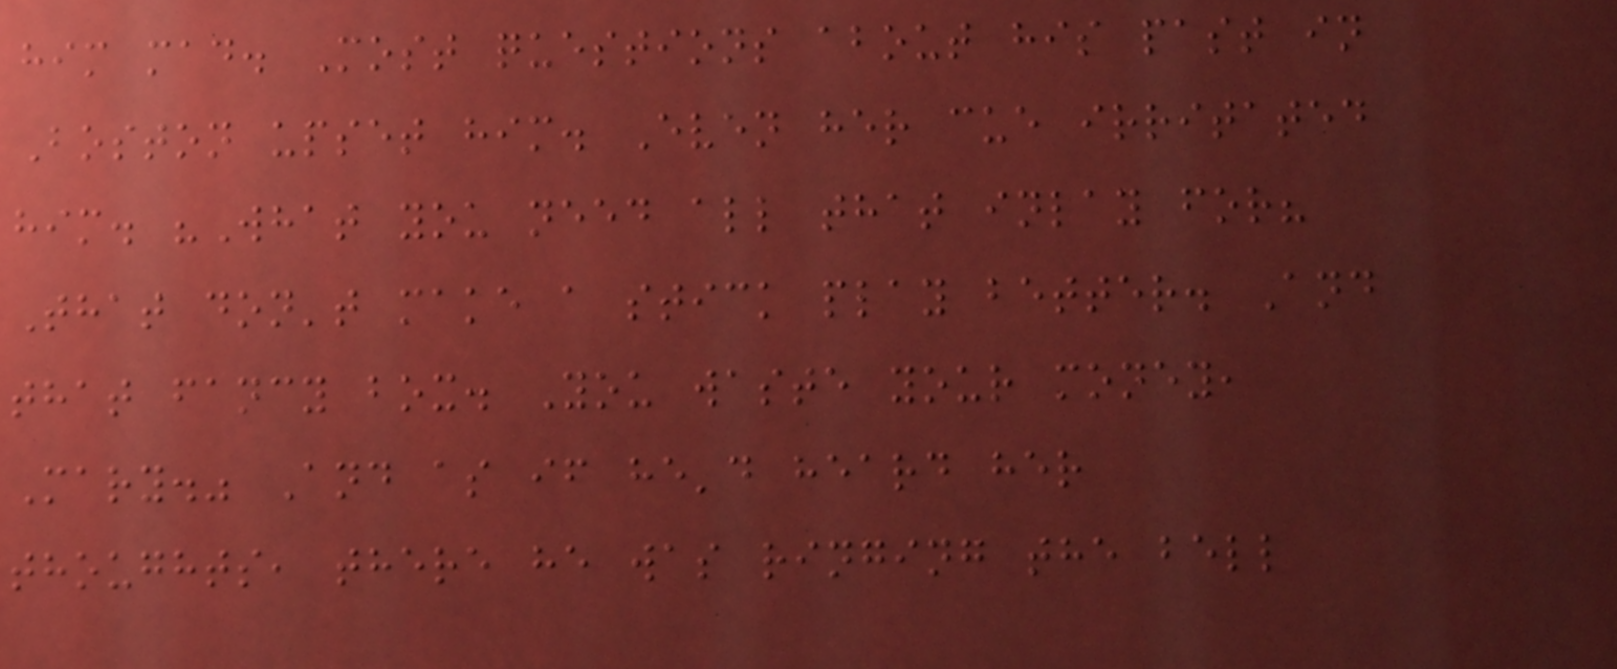him mad. Most questions about his past in
Boston upset him. Even her cue irritated
him. "What you need all that inlay for?
That don't make a stick play better. And
that fancy box. You waste your money,
Mary." And as if he'd heard her
thoughts, there he was ringing the bell
